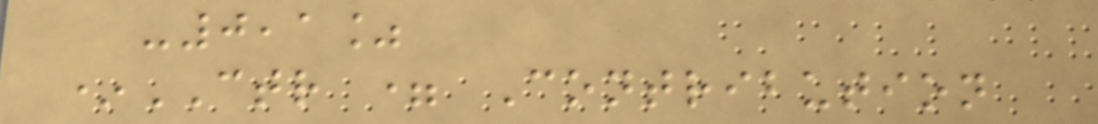-0,1%
*CTR = Contribution
